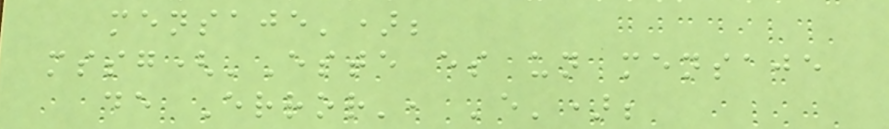mensaje');
mssg('Este es un mensaje
de Error', 'e');
